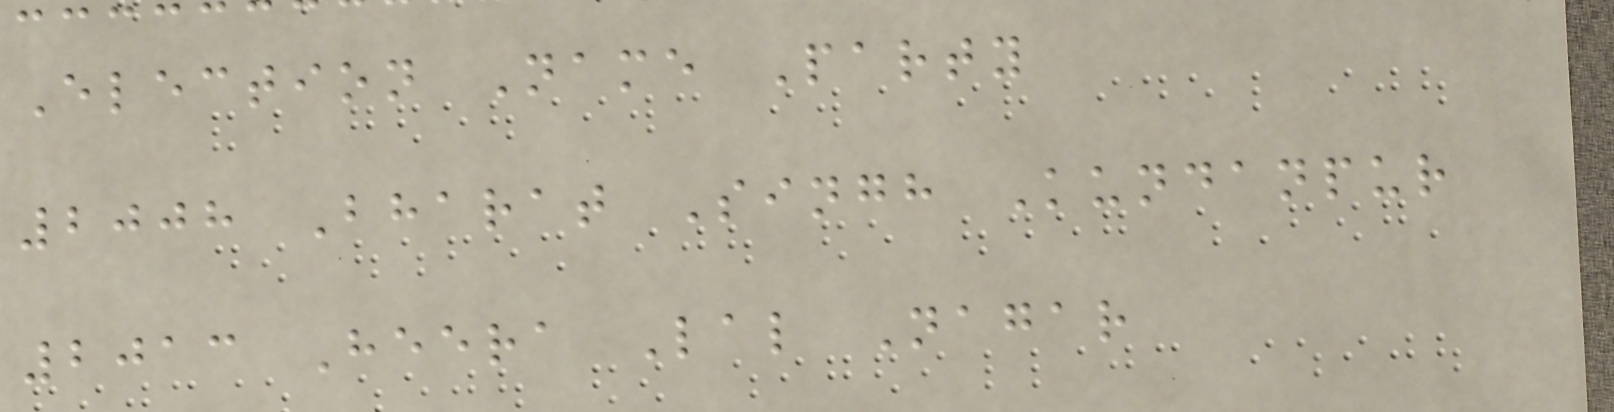Election Name Party
2008 Bharat Singh Kundanpur
2013 Heera Lal Nagar
